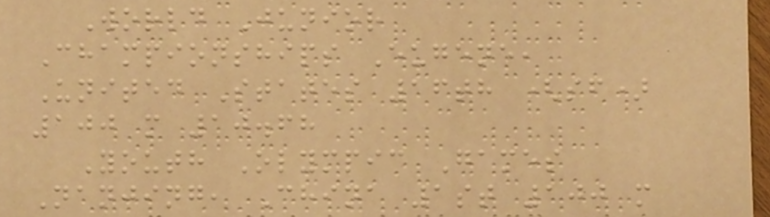World Junior
Championships Eugene,
United States 16th (sf)
100 m 10.68
Youth Olympic Games
Nanjing, China 1st 100 m
